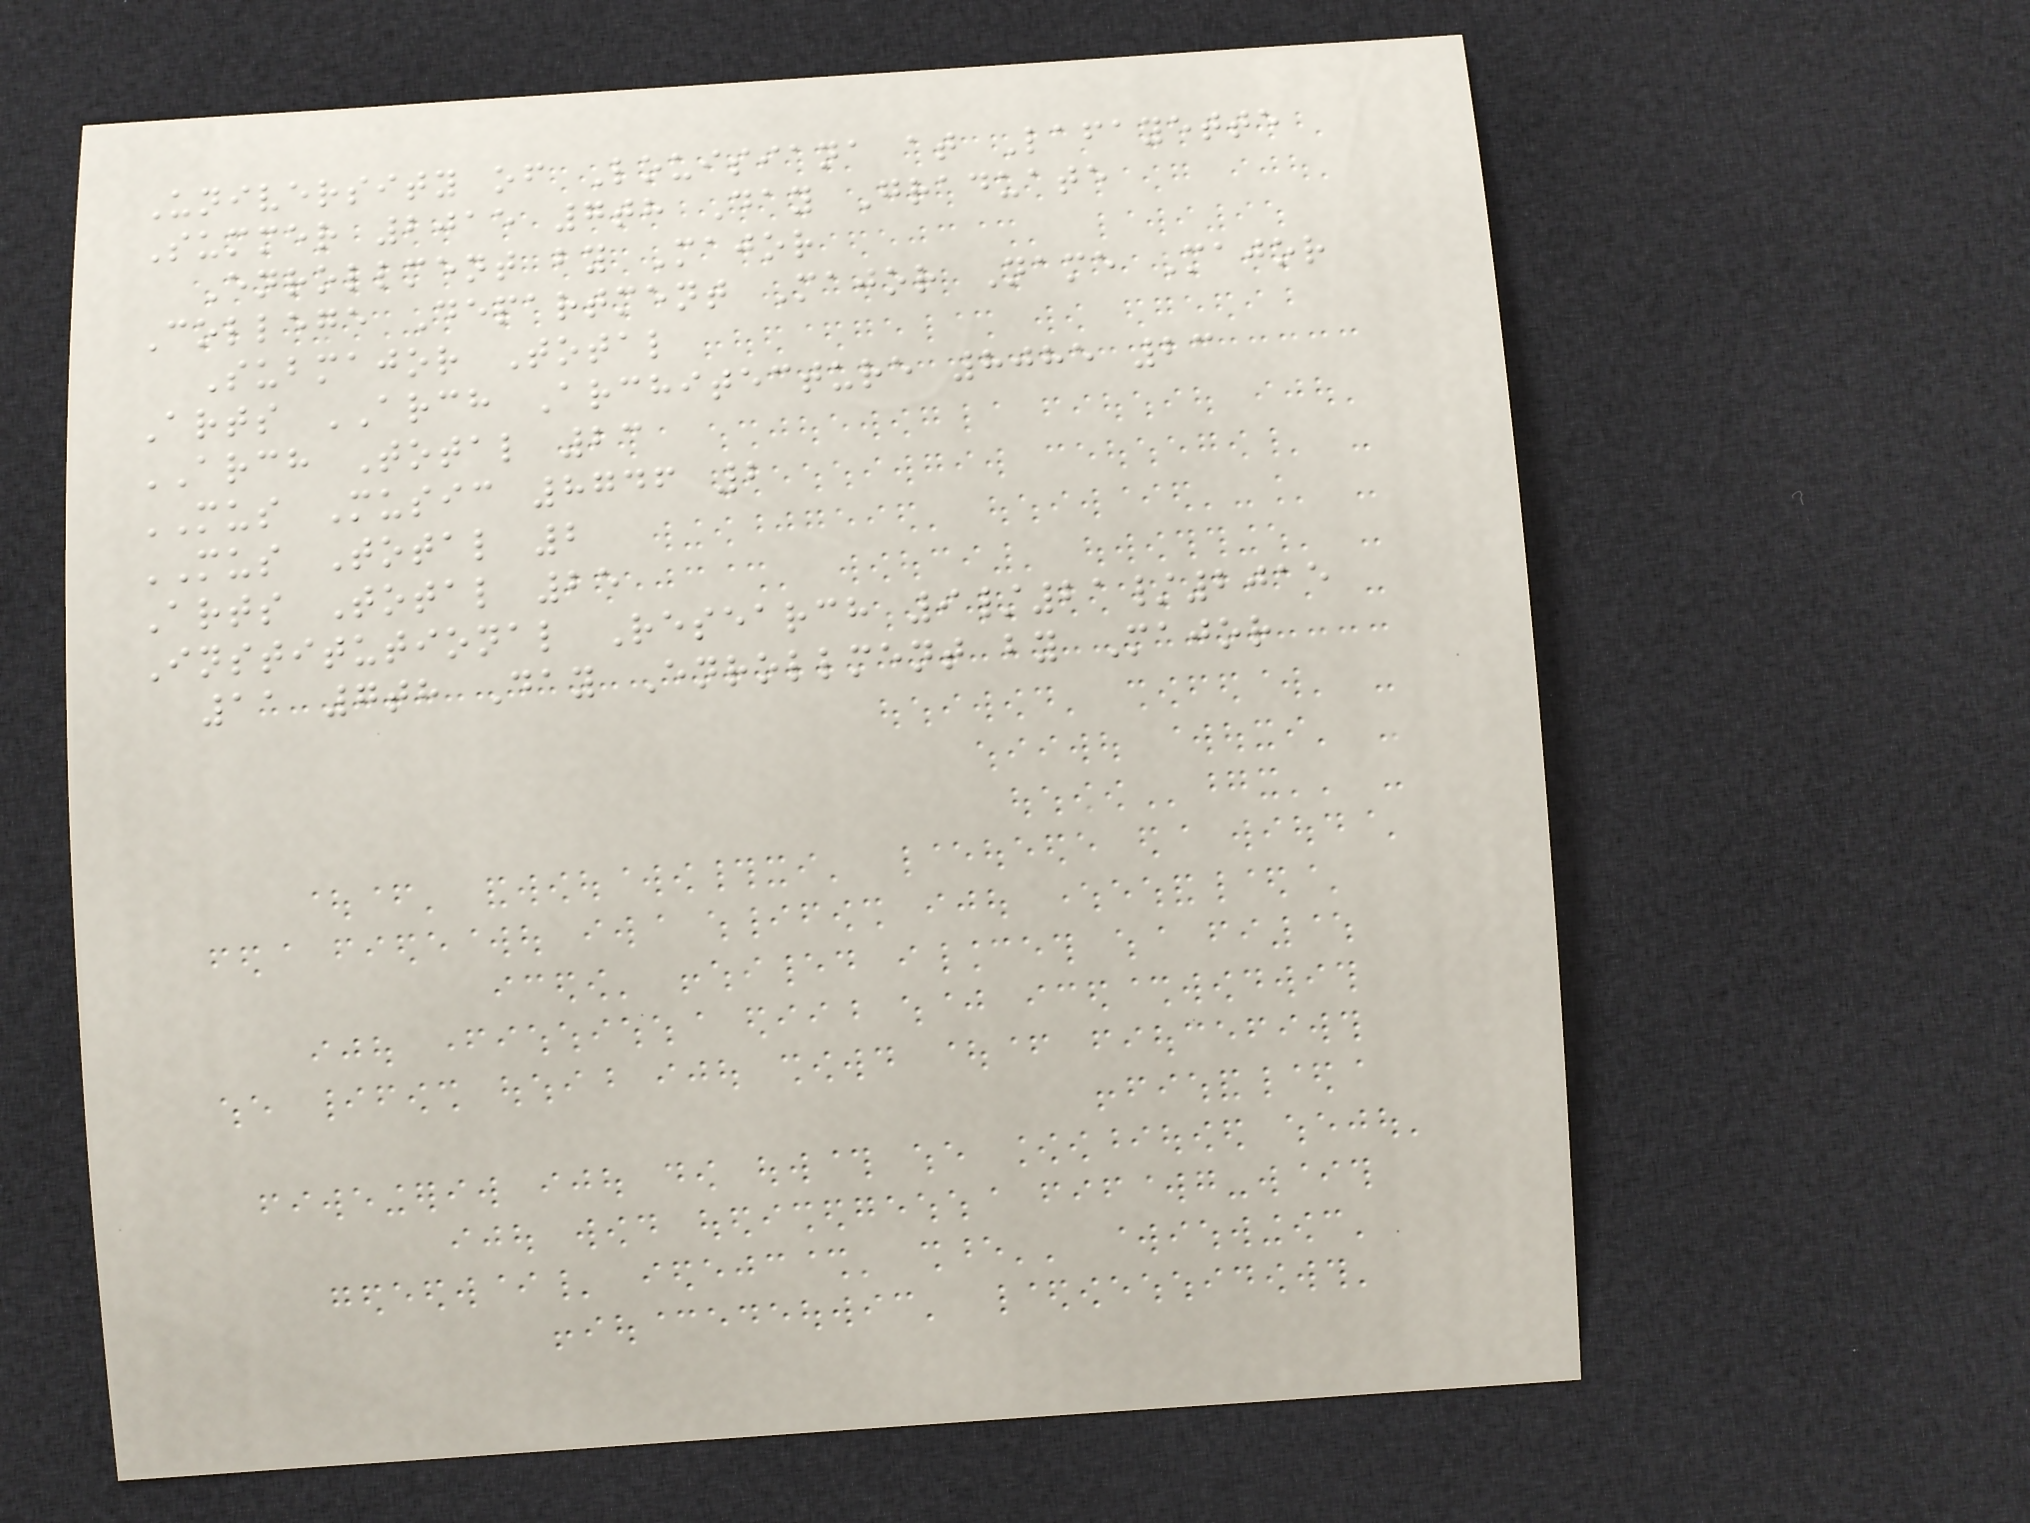University of Louisiana at Lafayette
Summer 2015 7th Day Graduate
Enrollment by Major
College Department Major Name Major
Submajor Total
Arts ARCH Architecture 8085 23
ARCH Total 23
MUS Music 8746 2
MUS Total 2
Arts Total 25
Institutional Research 9/21/2015
11 7th Day Enrollment by Major
